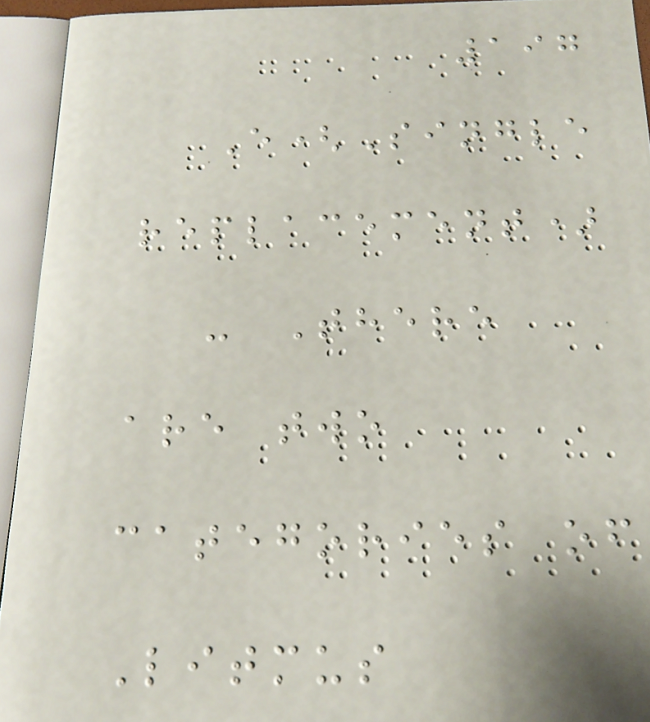197
E(Single
replacement)
- There
are two
categories of
Litmus
